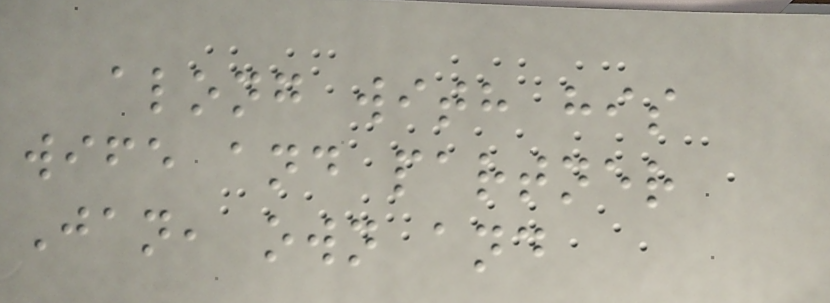along with his
wife and partner
Jan, own and
